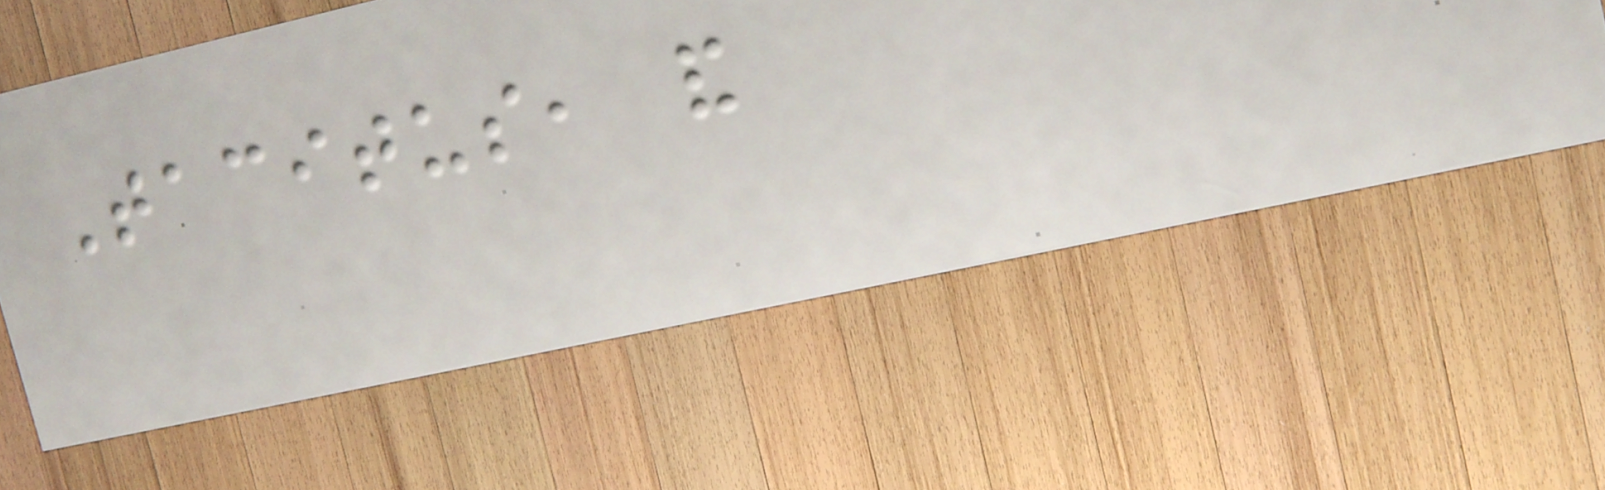Tacitus, and
